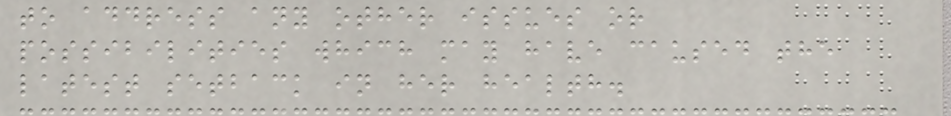to address any other issues or
possibilities which may have caused the
latest setback in her health.
